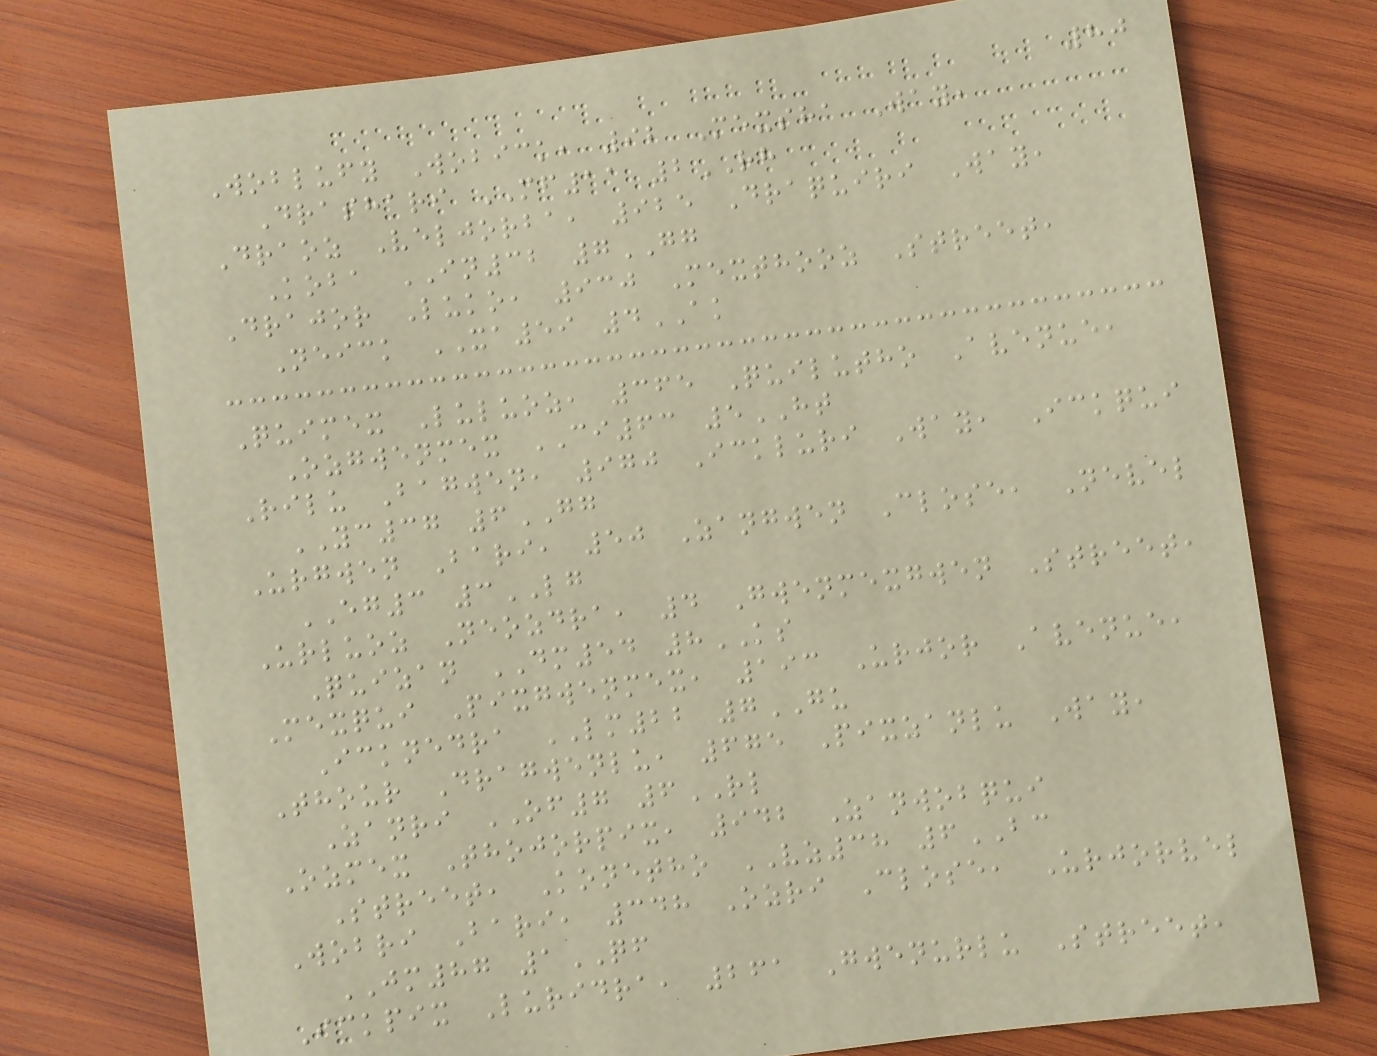80
Woblufy Wobick, 92 Mexsha Way,
Drashari MF11 2RH
Draoz Veljorba, 925 Draquiri Way,
Koba IN32 7GG
Drajor Luko, 930 Mexthooz Street,
Neick XA59 4AK
Quimex Luluoz, 365 Quilutho Avenue,
Ozgwenmex CI63 5HT
Rilu Bagwen, 970 Ickluri Way, Ickqui
YC37 6GG
Urgwen Bari, 50 Zangwen Close, Nevel
EG3 3LG
Urluoz Neozdra, 4 Gwenmexgwen Street,
Quizan DM54 8KS
Mexqui Pixgwenmex, 193 Urjor Avenue,
Icknedra LM22 7GU
Thour Dragwenlu, 675 Pixzanlu Way,
Zanri OF7 6RL
Ozmex Thojorpix, 942 Zanwobqui
Street, Konetho VZ38 6BC
Wobri Bari, 348 Ozri Close, Urjorvel
JM87 1QF
Ickpix Luridra, 261 Gwenurlu Street,
